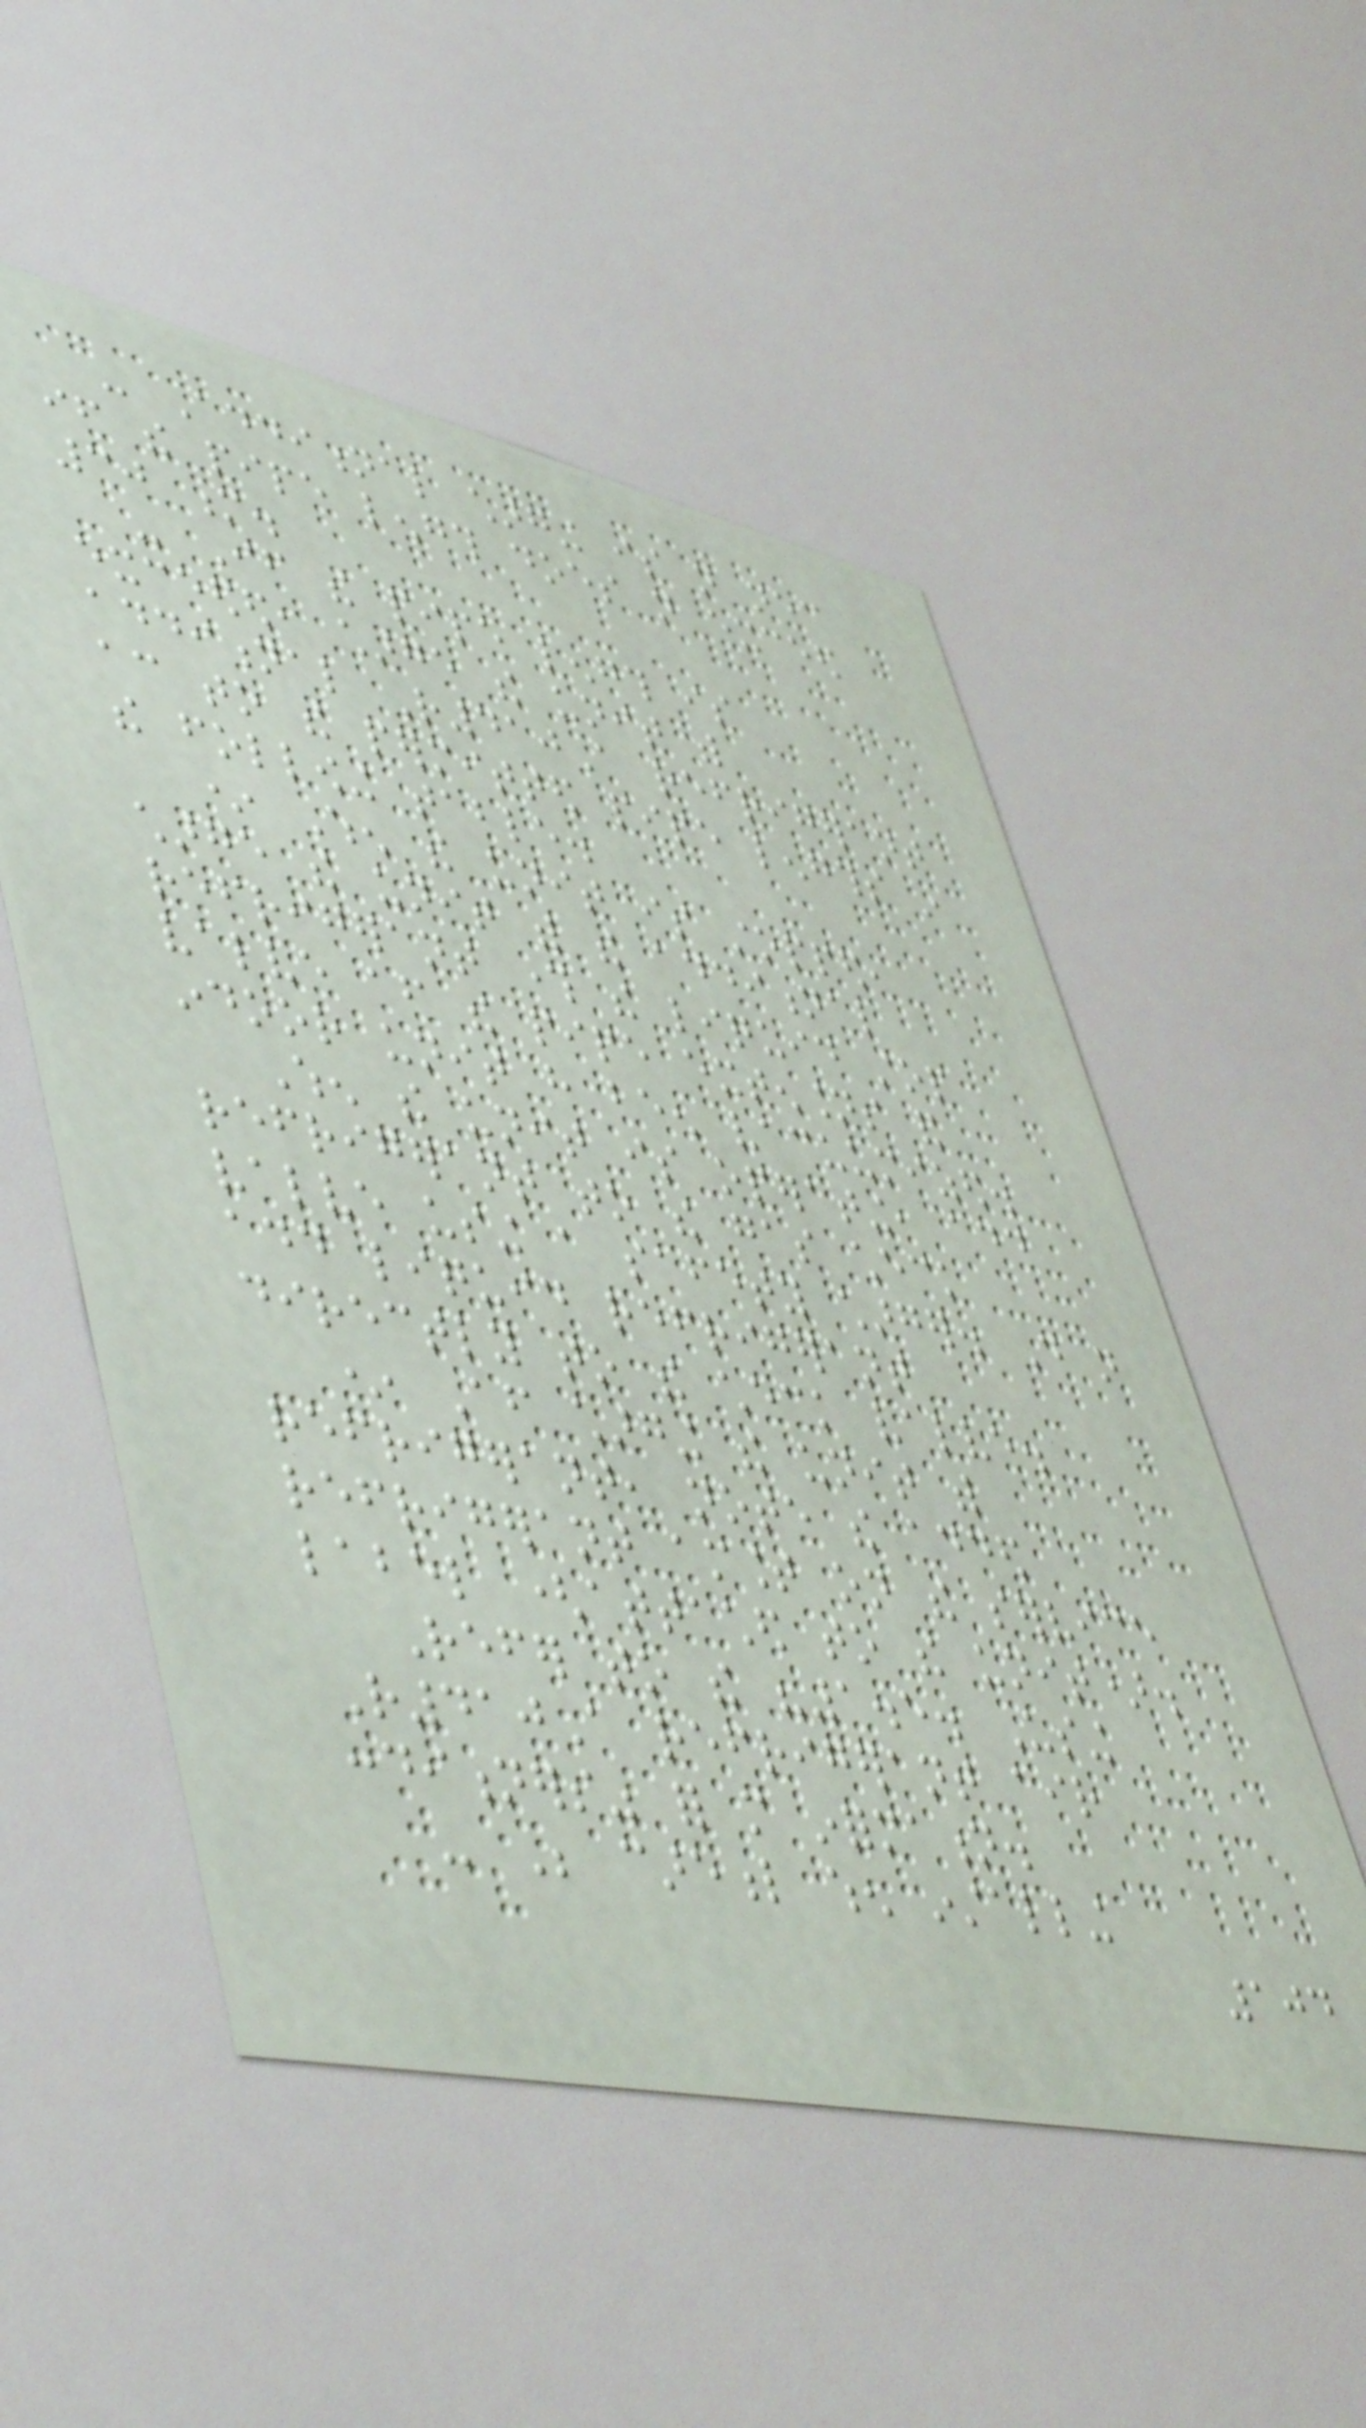- Additional charging is not necessary
if the pipe length does not exceed
30 m.
- If the pipe length is
exceeded, charge the unit with
additional R410A refrigerant
according to the permitted pipe lengths in
the following table.
* When the unit is stopped,
charge the unit with the additional
refrigerant through the liquid stop
valve after the pipe extensions and
indoor unit have been vacuumized.
When the unit is operating, add
refrigerant to the gas check
valve using a safety charger. Do not
add liquid refrigerant
directly to the check valve.
* After charging the unit with
refrigerant, note the added
refrigerant amount on the service
label (attached to the unit).
Refer to the "1.5. Using
R410A refrigerant air
conditioners" for more information.
- Be careful when installing
104
